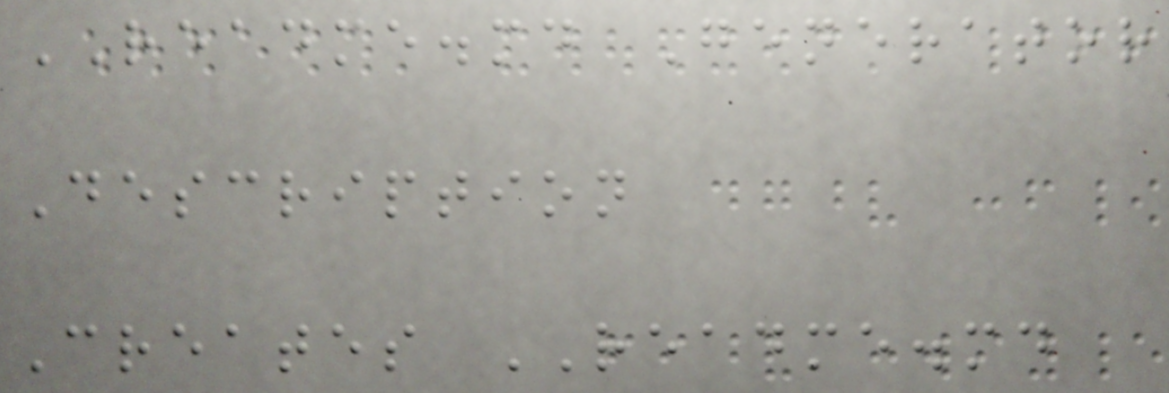README.md Generator
Description
Creates README.md
